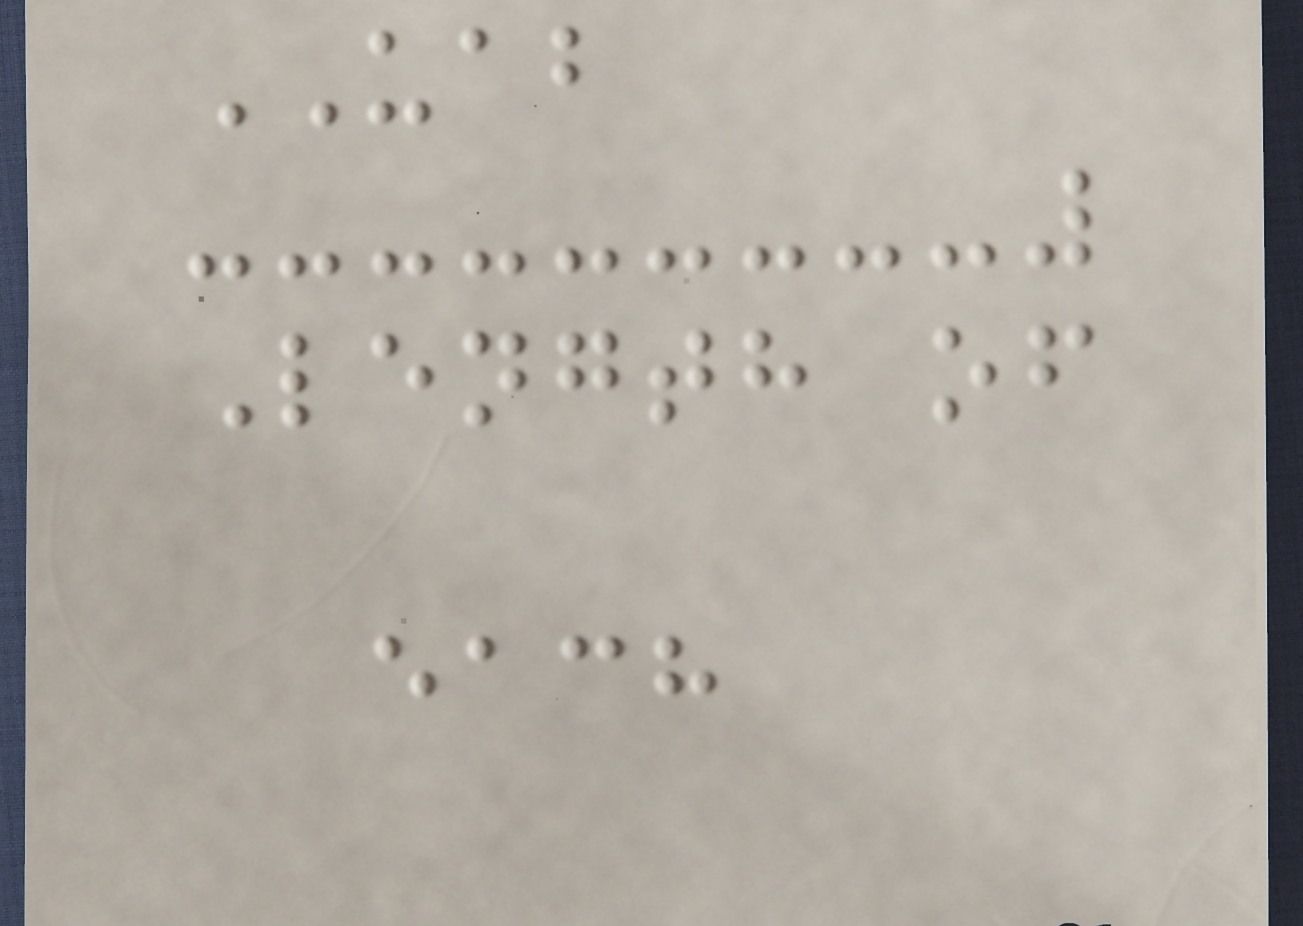UAB
Length of
each
